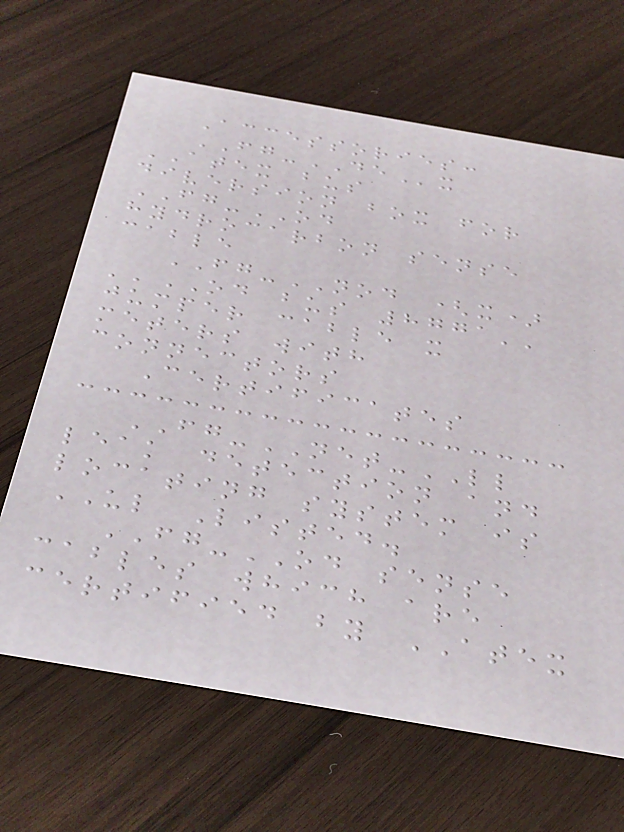Accessories:
FG-DEx
ATEX bus
diversion box for
FG-OD
hydrocarbon sense
cable
FG-NOD (x)
''OD bus 8771''
jumper cable x
meters with
connectors
Certificates
FG-NET-LL
leak detection and
locating system is
UL Listed.
FG-OD sense
cables which are
certified by ATEX
